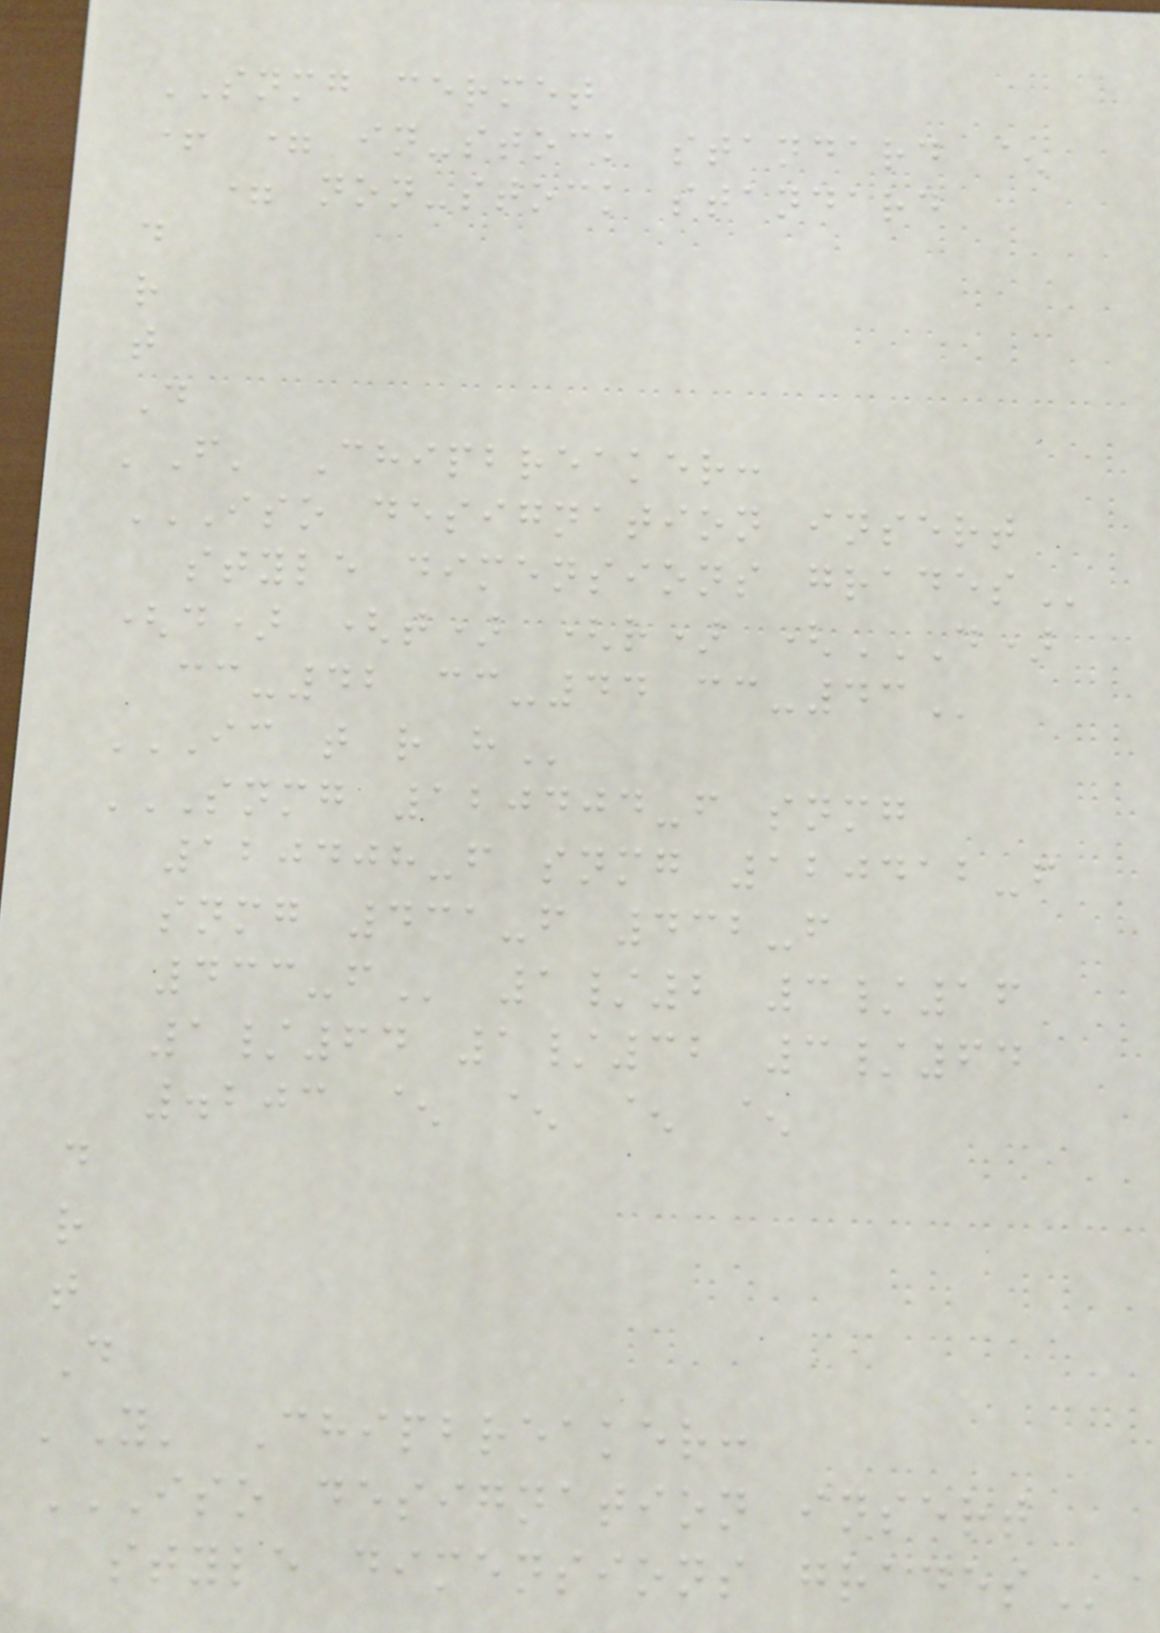SNMG cermet
+ = in-stock standard ^
= non-stock standard
d
r
t
D
'F' Chipbreaker:
ISO DESIGNATION INSERT
STYLE DIMENSIONS GRADES
(d) (t) (r) (D)
CC-42 CC-44 CC-43
IC T R H
SNMG 120404-F SNMG
120408-F SNMG 120412-F
SNMG 431-F 432-F
433-F 1/2 3/16
1/64 1/32 3/64
.203 ^ ^ ^ ^
d
r
t
D
'Y' Chipbreaker:
ISO DESIGNATION INSERT
STYLE DIMENSIONS GRADES
